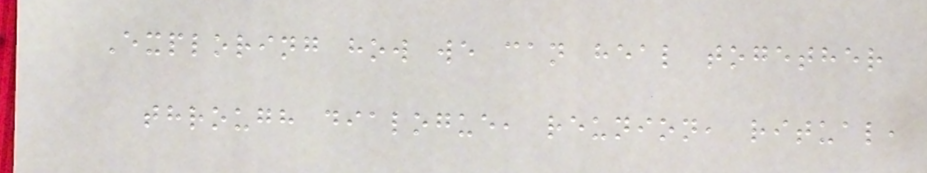Exploring how we can heal together
through dialogue, reunion, ritual,
